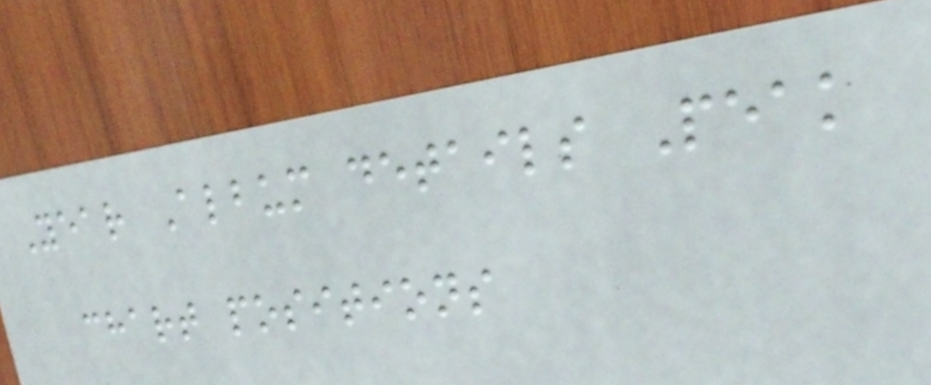Year Album details Peak
chart positions
